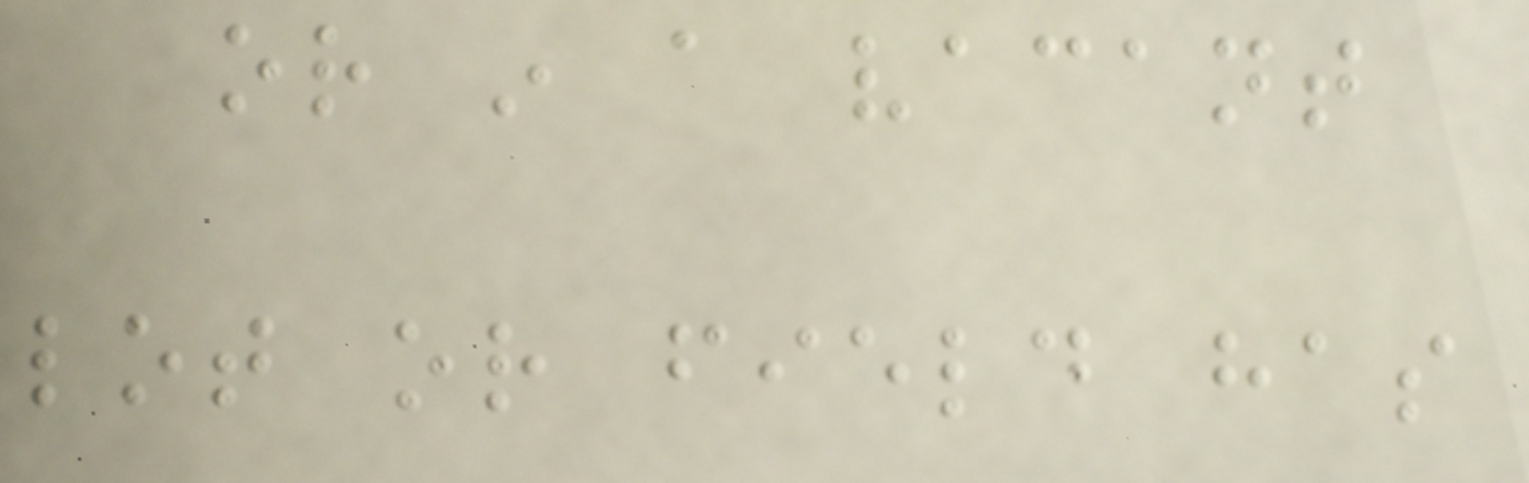or in a vacant
lot or field has
